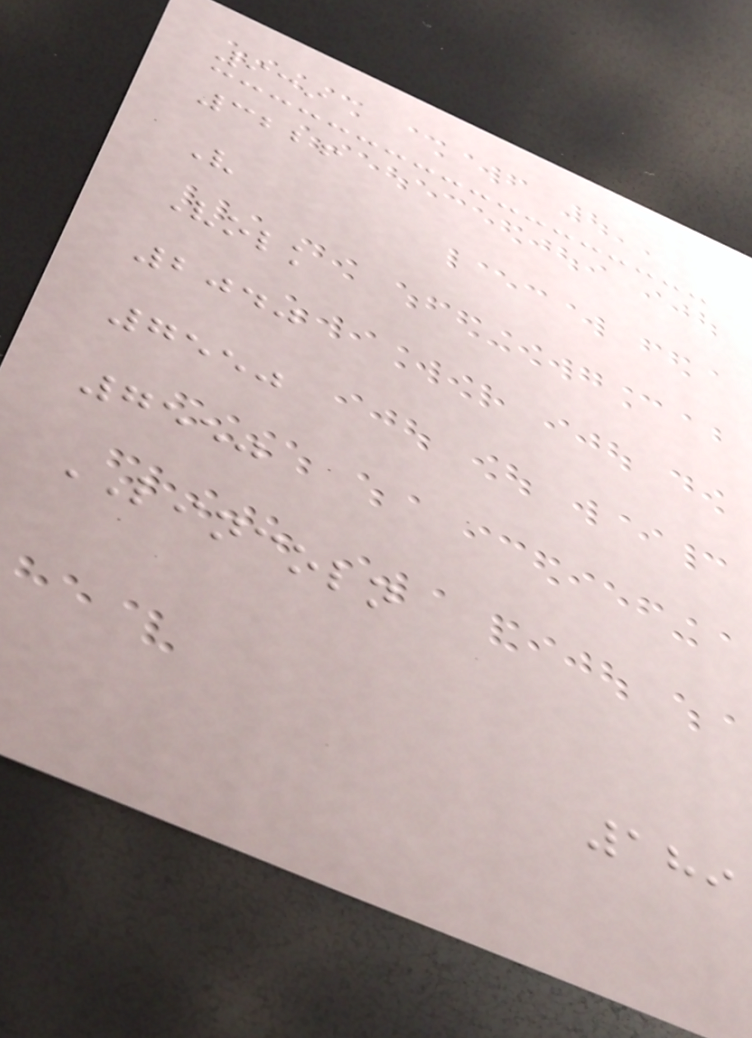939
3226
V
Volk
2040
7550
7550
LINCOLN
189
